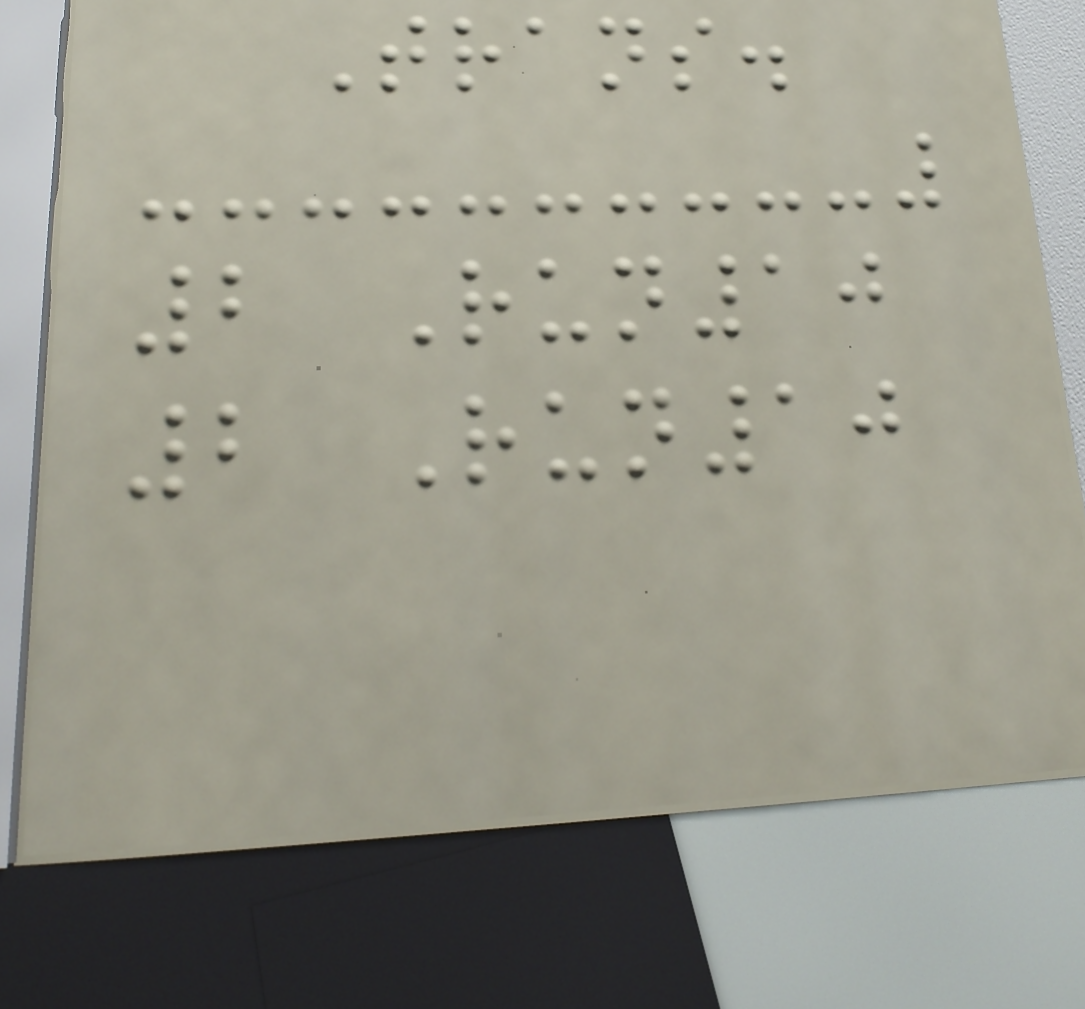Trans.
2 Run10
2 Run10
